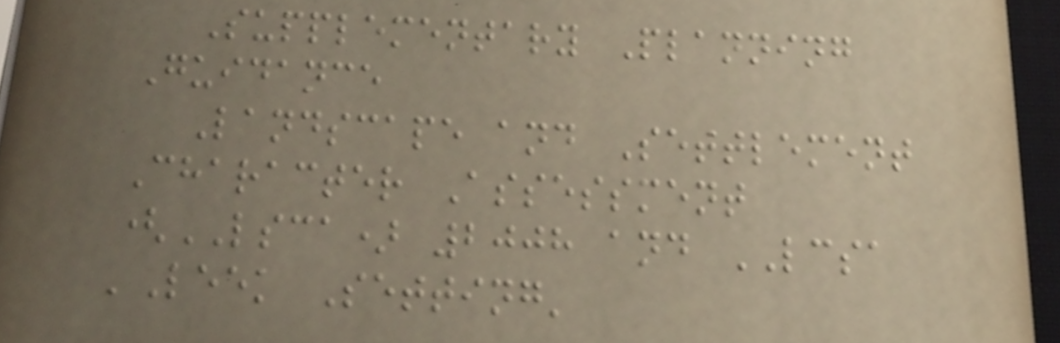Supplementary Planning
Guidance
Landscape and Settlement
Character Assessment
(LSCA) 2008 and LCSA
'Leek Setting'
